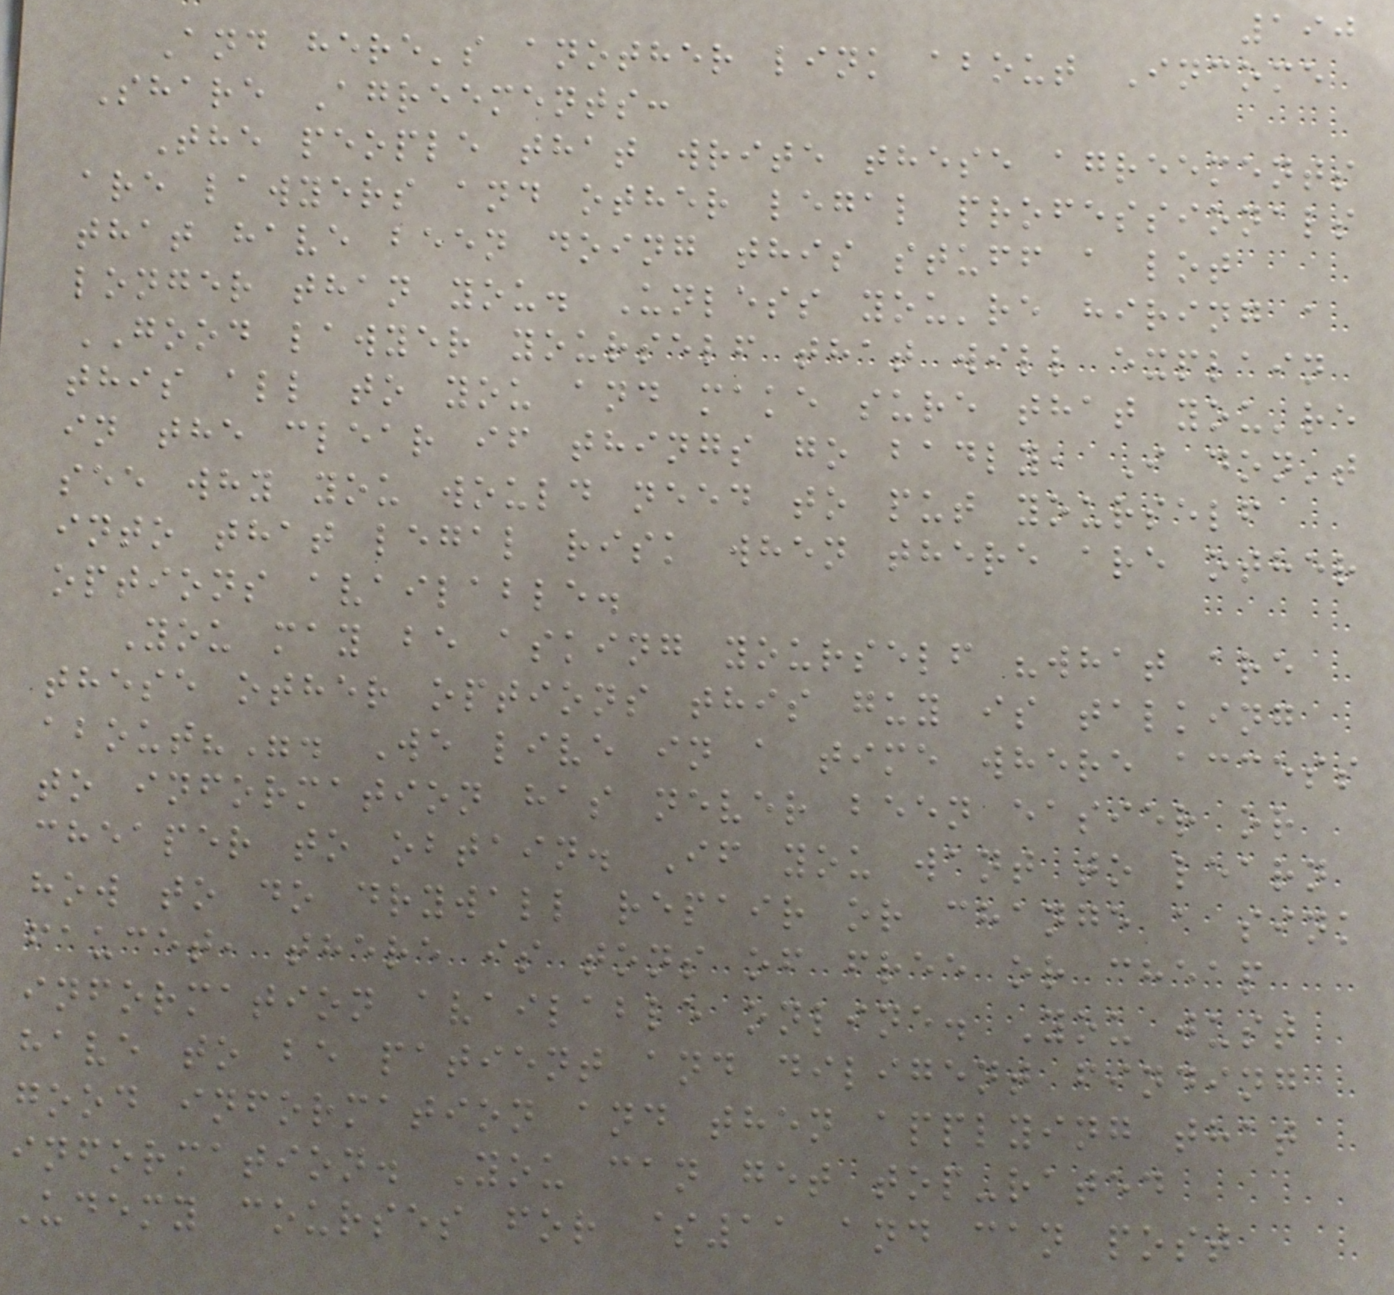190
And here's another link about Income
Share Agreements:
The people that write these agreements
are lawyers and other legal professionals
that have been doing this stuff a lot
longer than you. Unless you're hiring a
GOOD lawyer yourself that will explain
this all to you and make sure that you're
in the clear if things go badly, I don't
see why you would need to put yourself
into that legal risk when there are other
options available.
You may be asking yourself "what are
these other options this guy is talking
about?". We live in a time where access
to information has never been easier or
cheaper to obtain. If you want to learn
how to do drywall repair or change a sink
faucet, there is tons of free or cheap
information available online. You just
have to be patient and diligent finding
good information and then applying that
information. You can get top-rated
Udemy courses for $11 and can post
